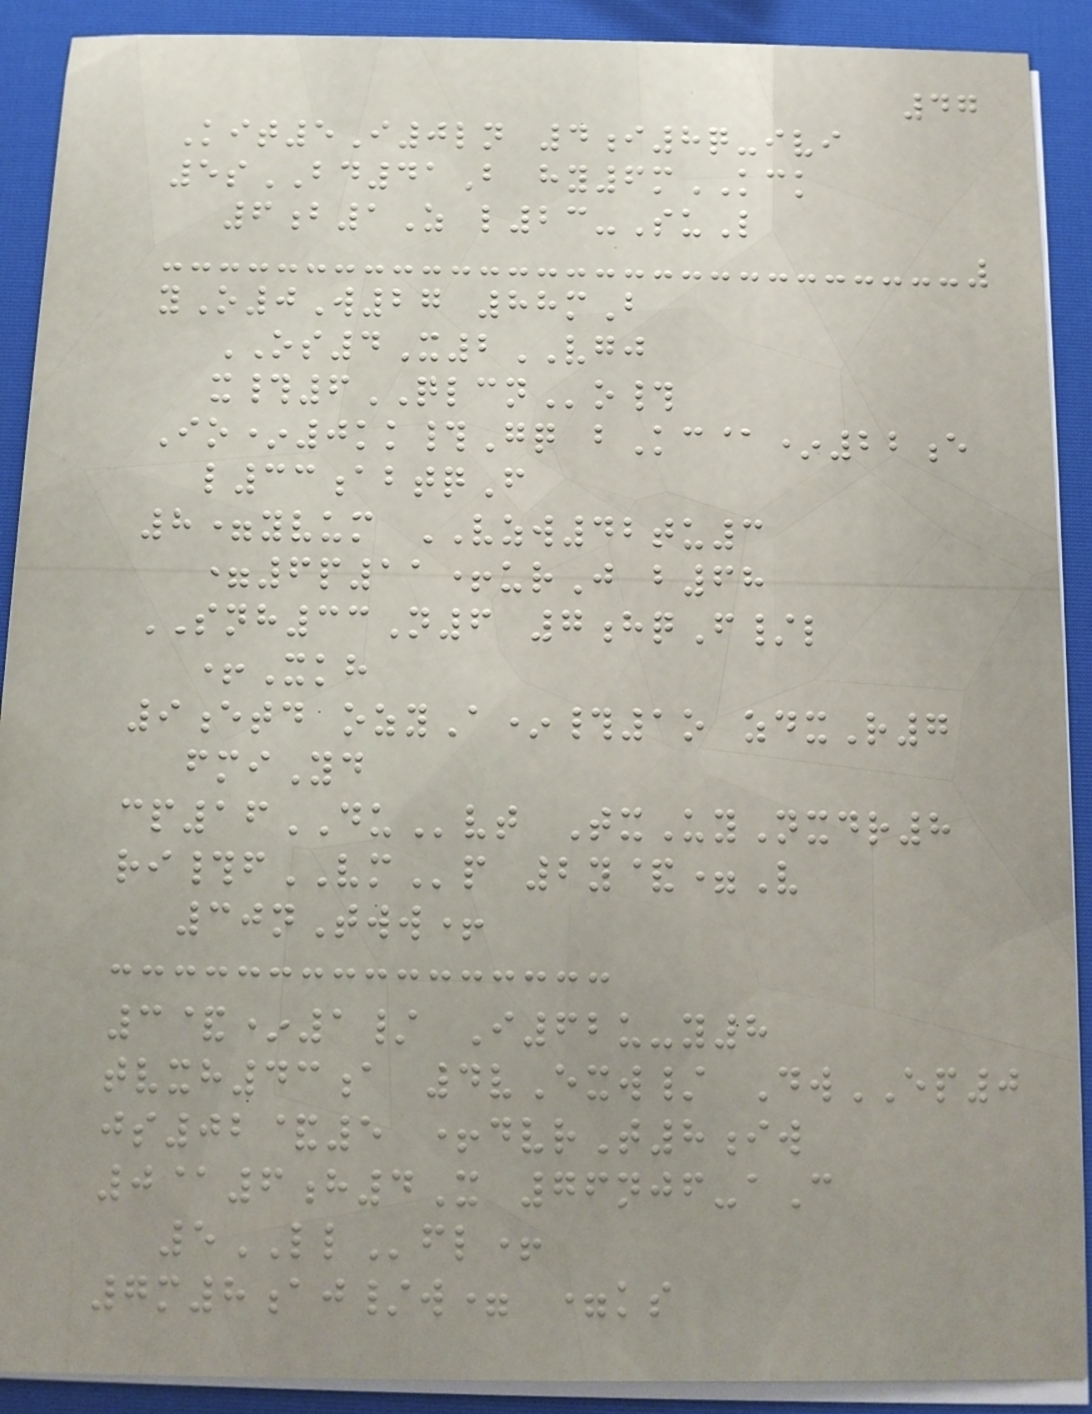47
Kit5I0ln 4i8q-ivi
5sBD41B hy6mKCK
6b1Z l23-SuL
yO0W27 88mB
OS4X2VGJ
x#6QLCNo#
Io*0kk#Gq bKc@*22e
l33abtqF
8=yvum VZW42tu3
=6p11+urJ b68
SNH33N6 7hqF/l
+Xkh
9etd ozyA*#1o zdxR7
fmiYd
cp16DUvt TxUyNxdr8
ri#fVMp 2y&=V
30nTww+
3&*1/ I62u-y8
tvxh43a 4vExw/ DwEP0
js02&5 +dvrT8iw
0@6h4X 76njf-aC
5LLfl+
7m8aj/w= =ks
